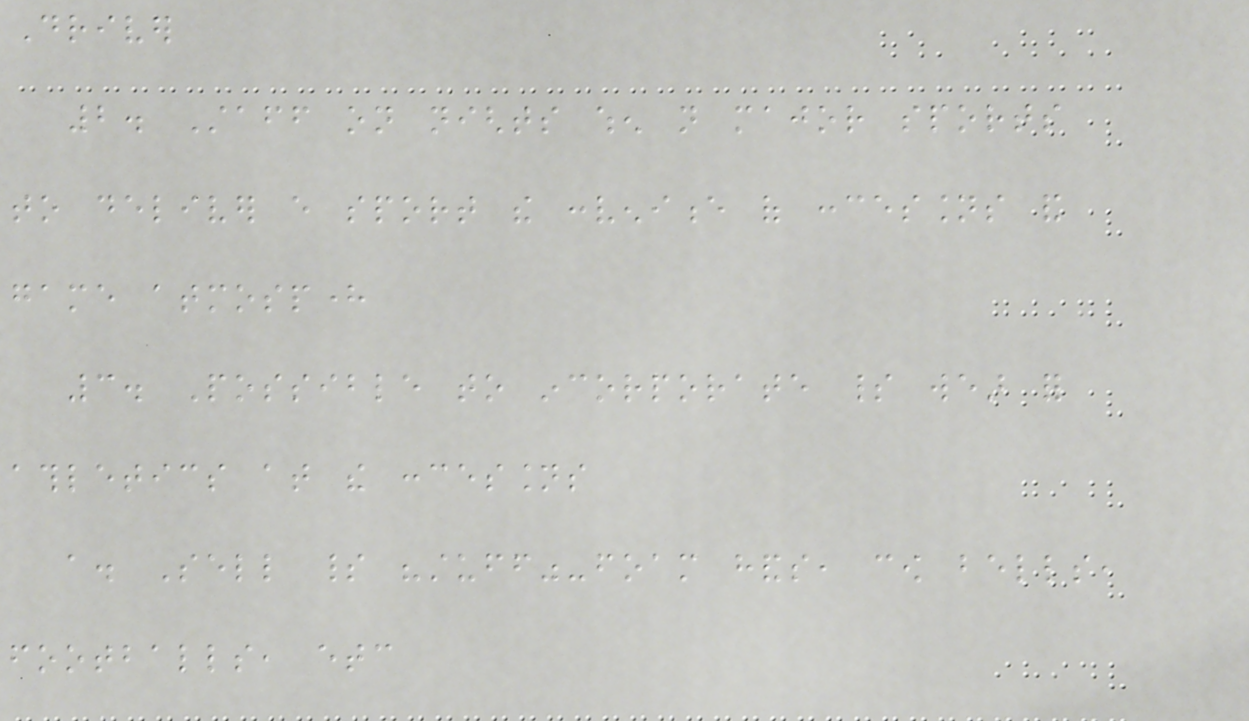Driver
2. Staff on nights when not major sports
to deliver every sport the convenience of concessions and
game atmosphere
3. Possible to incorporate spirit wear for
athletics at the concessions
a. Sell spirit "stuff"-foam hands, cow bells,
footballs, etc
